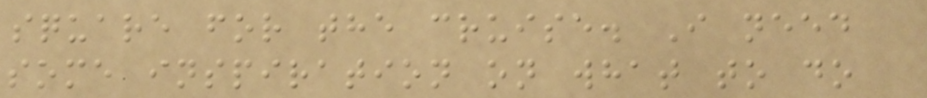square for the cruise. I need
some inspiration on what to do
